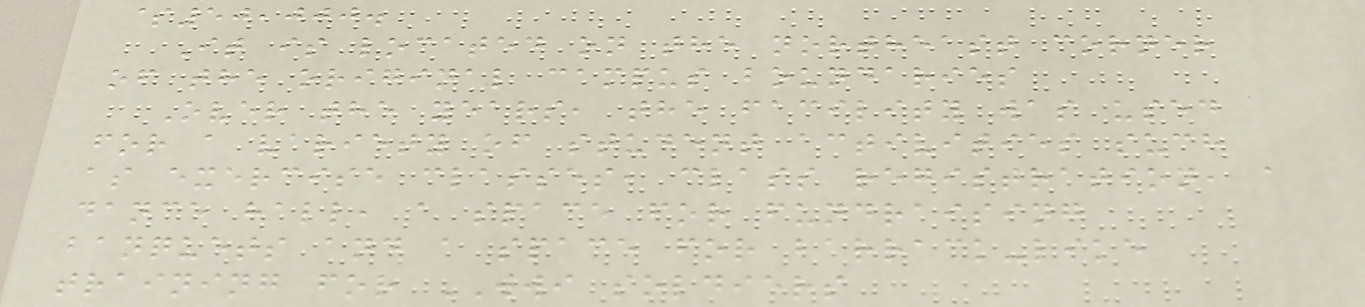$50,000.
It is located on the northeast corner
of the original campus boundaries
Over the years, the facility was used
for a variety of student activities such
as exercise classes, class registration, a
dance hall, a space for fundraising
banquets and a space for barrack-like
training for WWI soldiers
